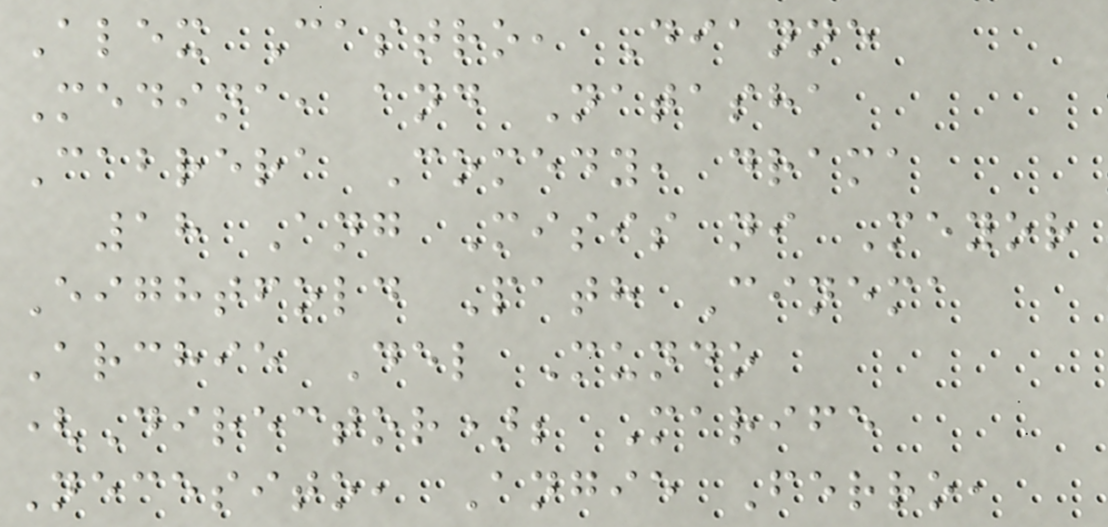Alex Castro, Dianne
Medina, and Natasha
Cabrera Comedy, drama
18 Ang Misis ni Meyor
Eightfold Path Cinema
Archie Del Mundo
(Director); Marife
Necesito, Angie Ferro,
